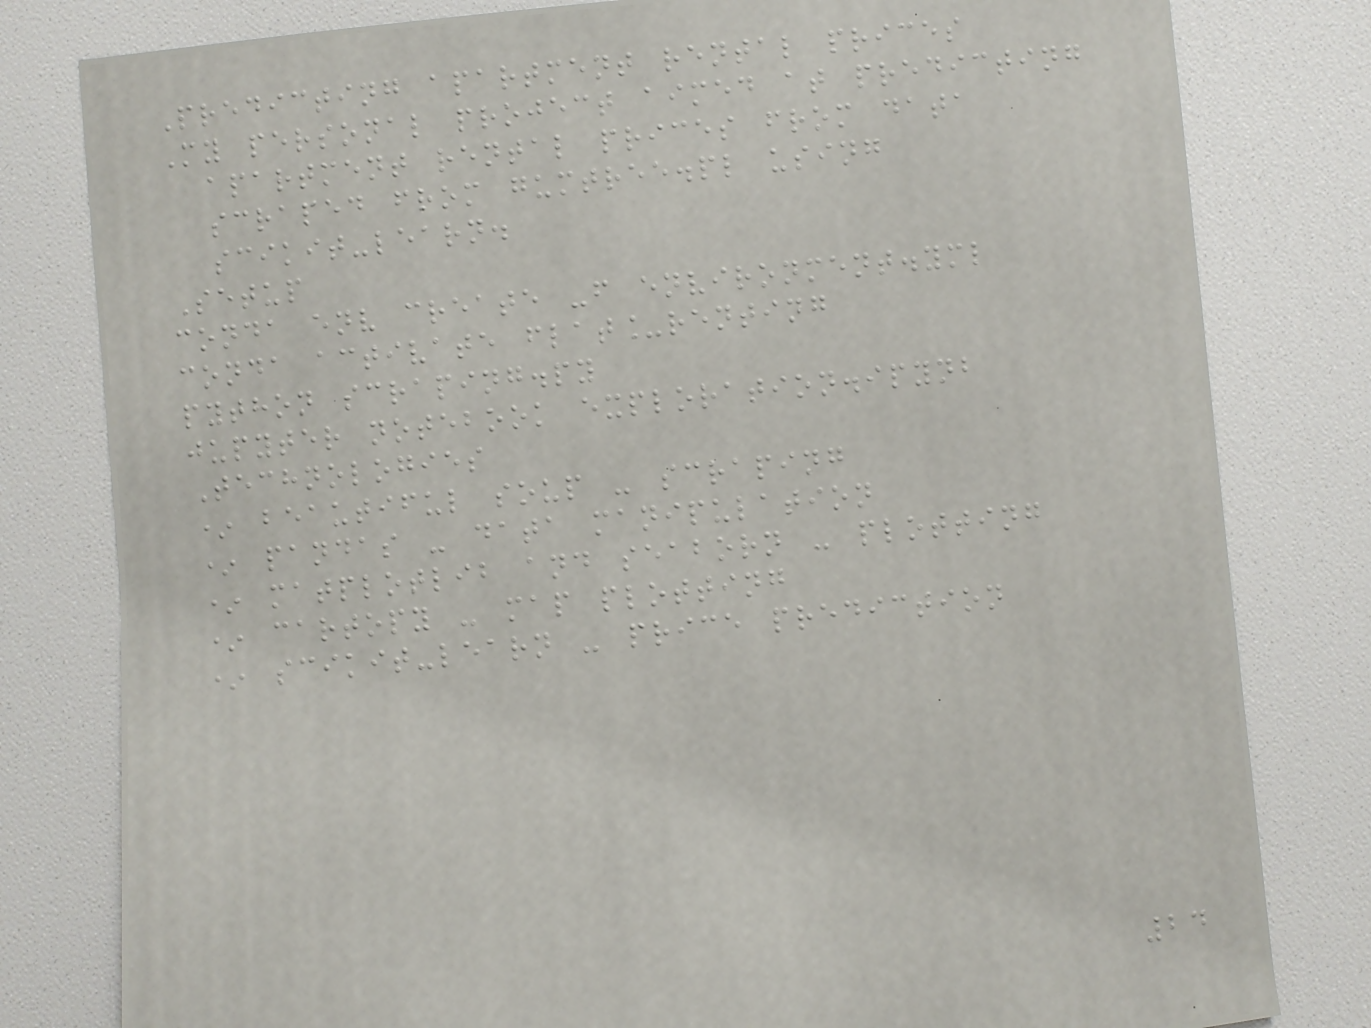Predicting apartment rental prices
My personal project aimed at predicting
apartment rental prices from data
scraped from gumtree.pl using
scikit-learn.
Setup
conda env create -f environment.yml
conda activate flat_renting
python scraping.py
jupyter notebook exploration.ipynb
Technologies
* beautiful soup - scraping
* pandas - data manipulation
* matplotlib and seaborn - plotting
* cartopy - map plotting
* scikit-learn - price prediction
24
